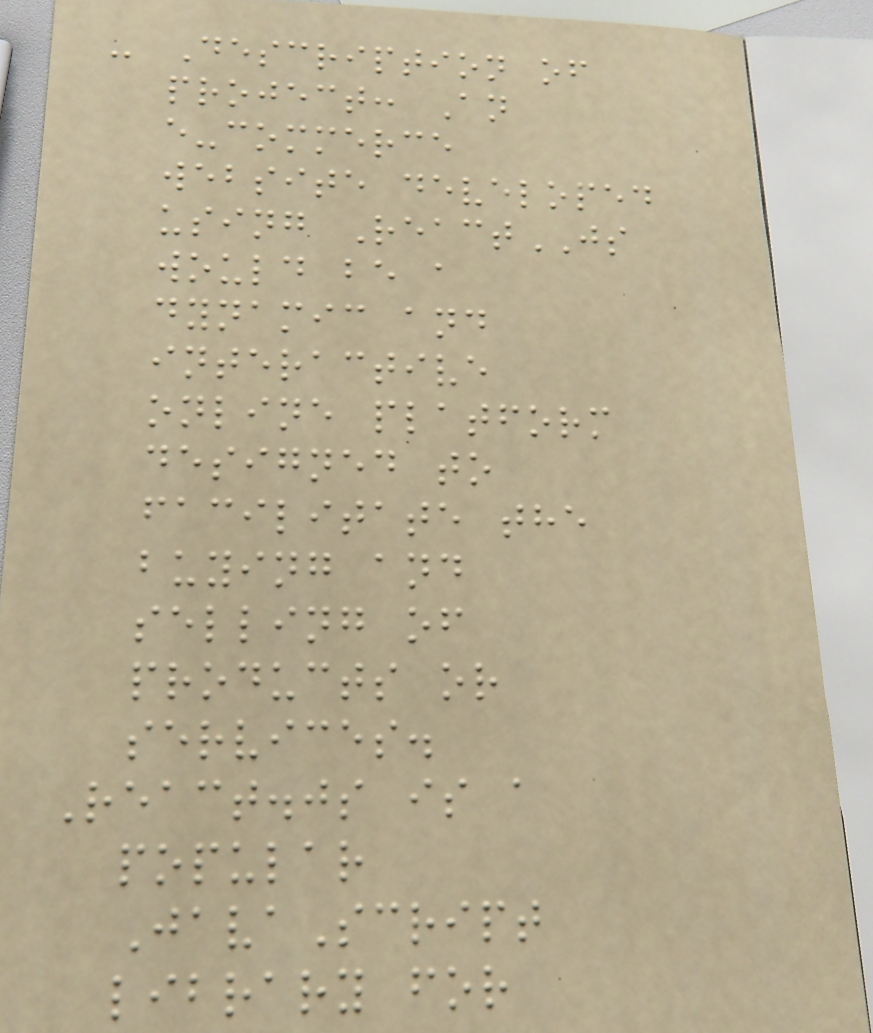- Description of
project: An
e-commerce
website developed
using ReactJS
would be a
dynamic and
interactive
online platform
designed to
facilitate the
buying and
selling of
products or
services.
React.js is a
popular
JavaScript
library for
